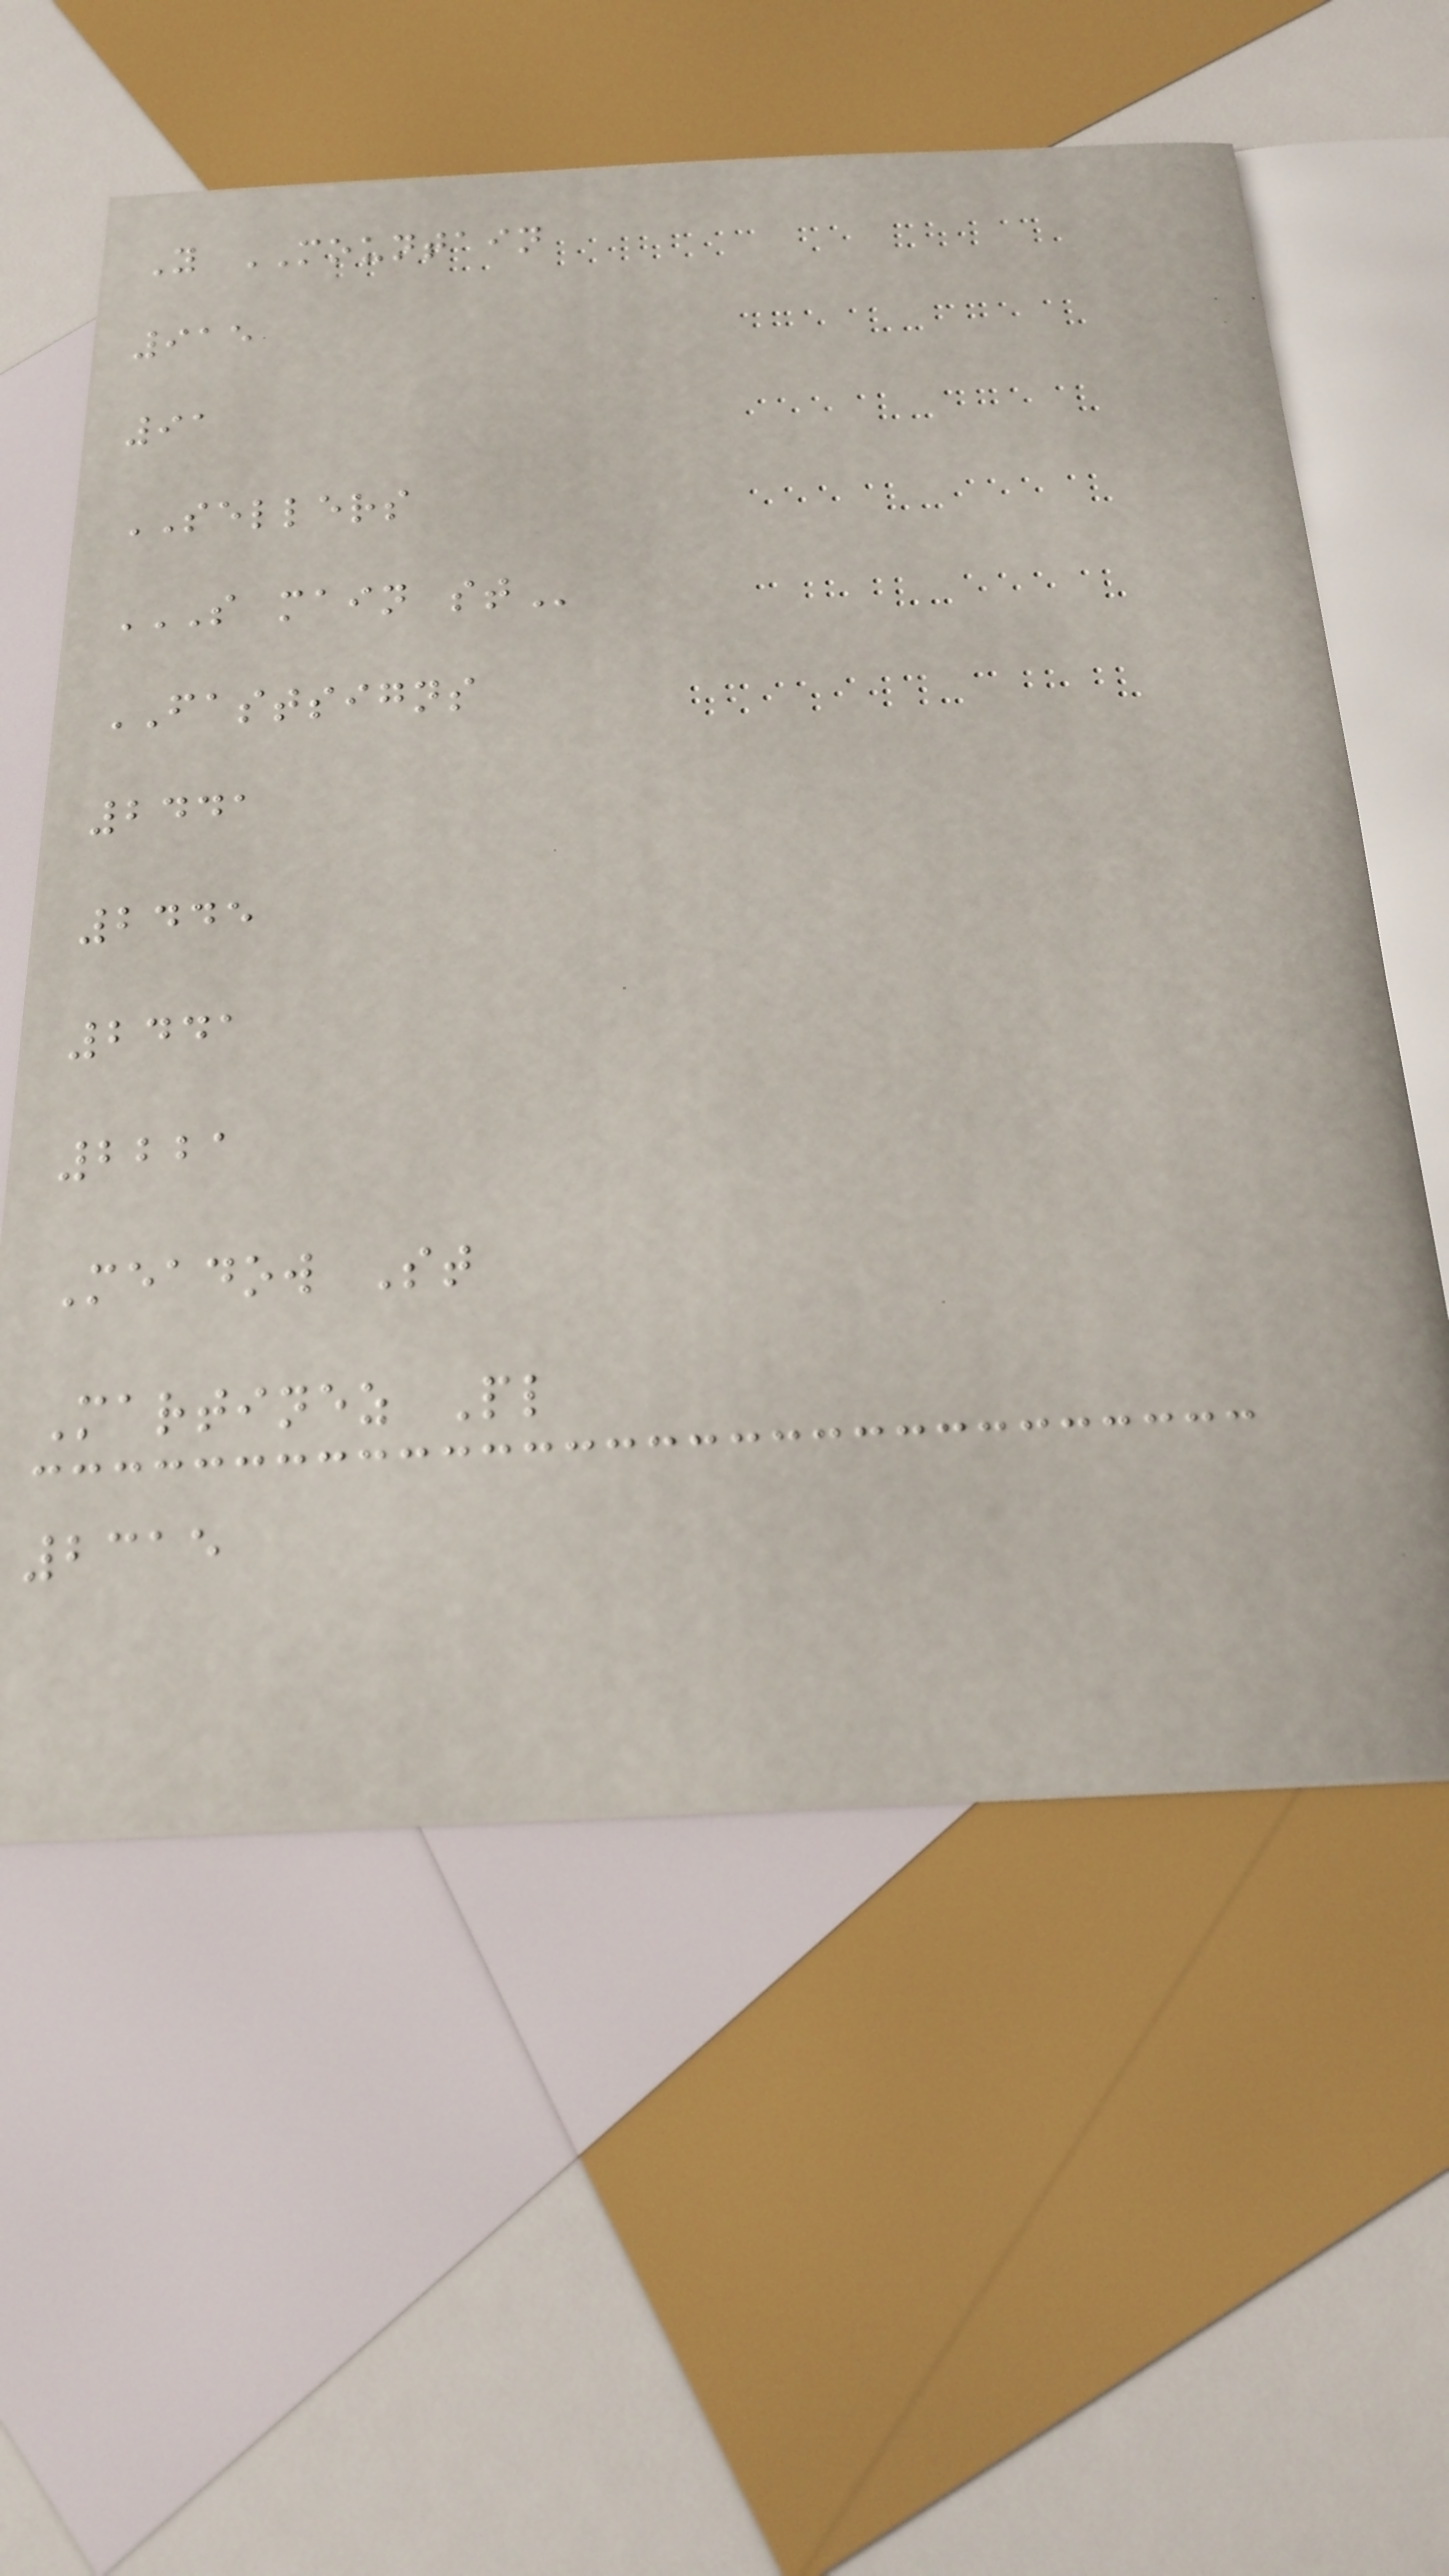Y MOUNTAIN
915
91
SELLERS
S MAIN ST
FASTSIGNS
2441
2445
2441
2221
Meadow St
Martinez Pl
2315
